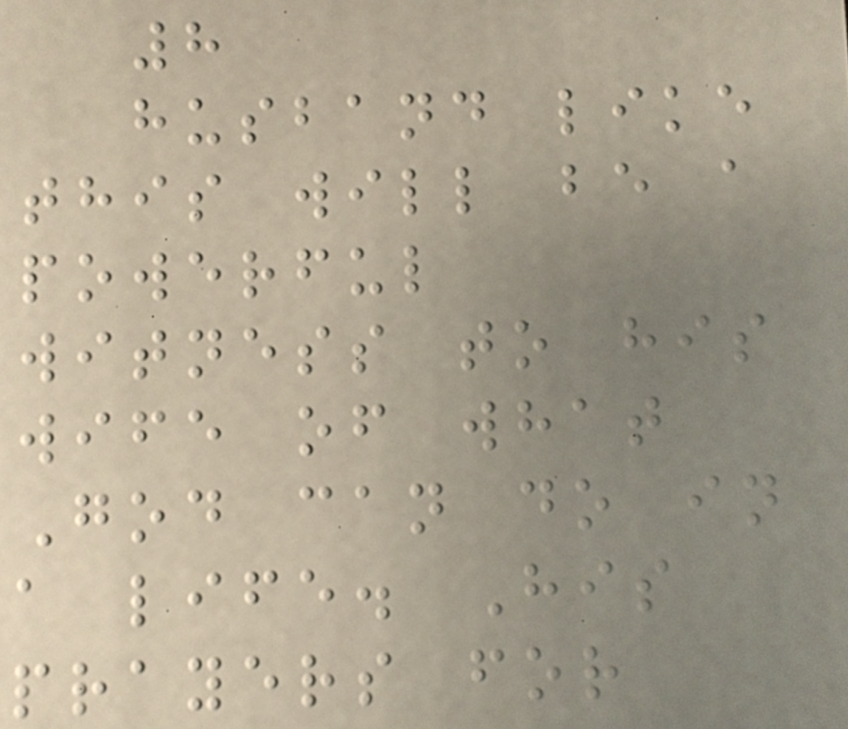8
husband like
this will be a
powerful
witness to his
wife of what
God can do in
a life. His
prayers for
